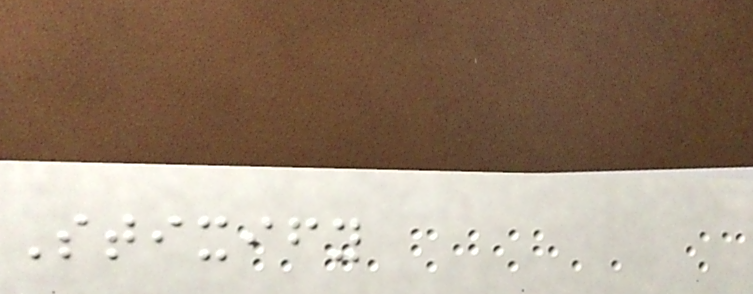Stixify
